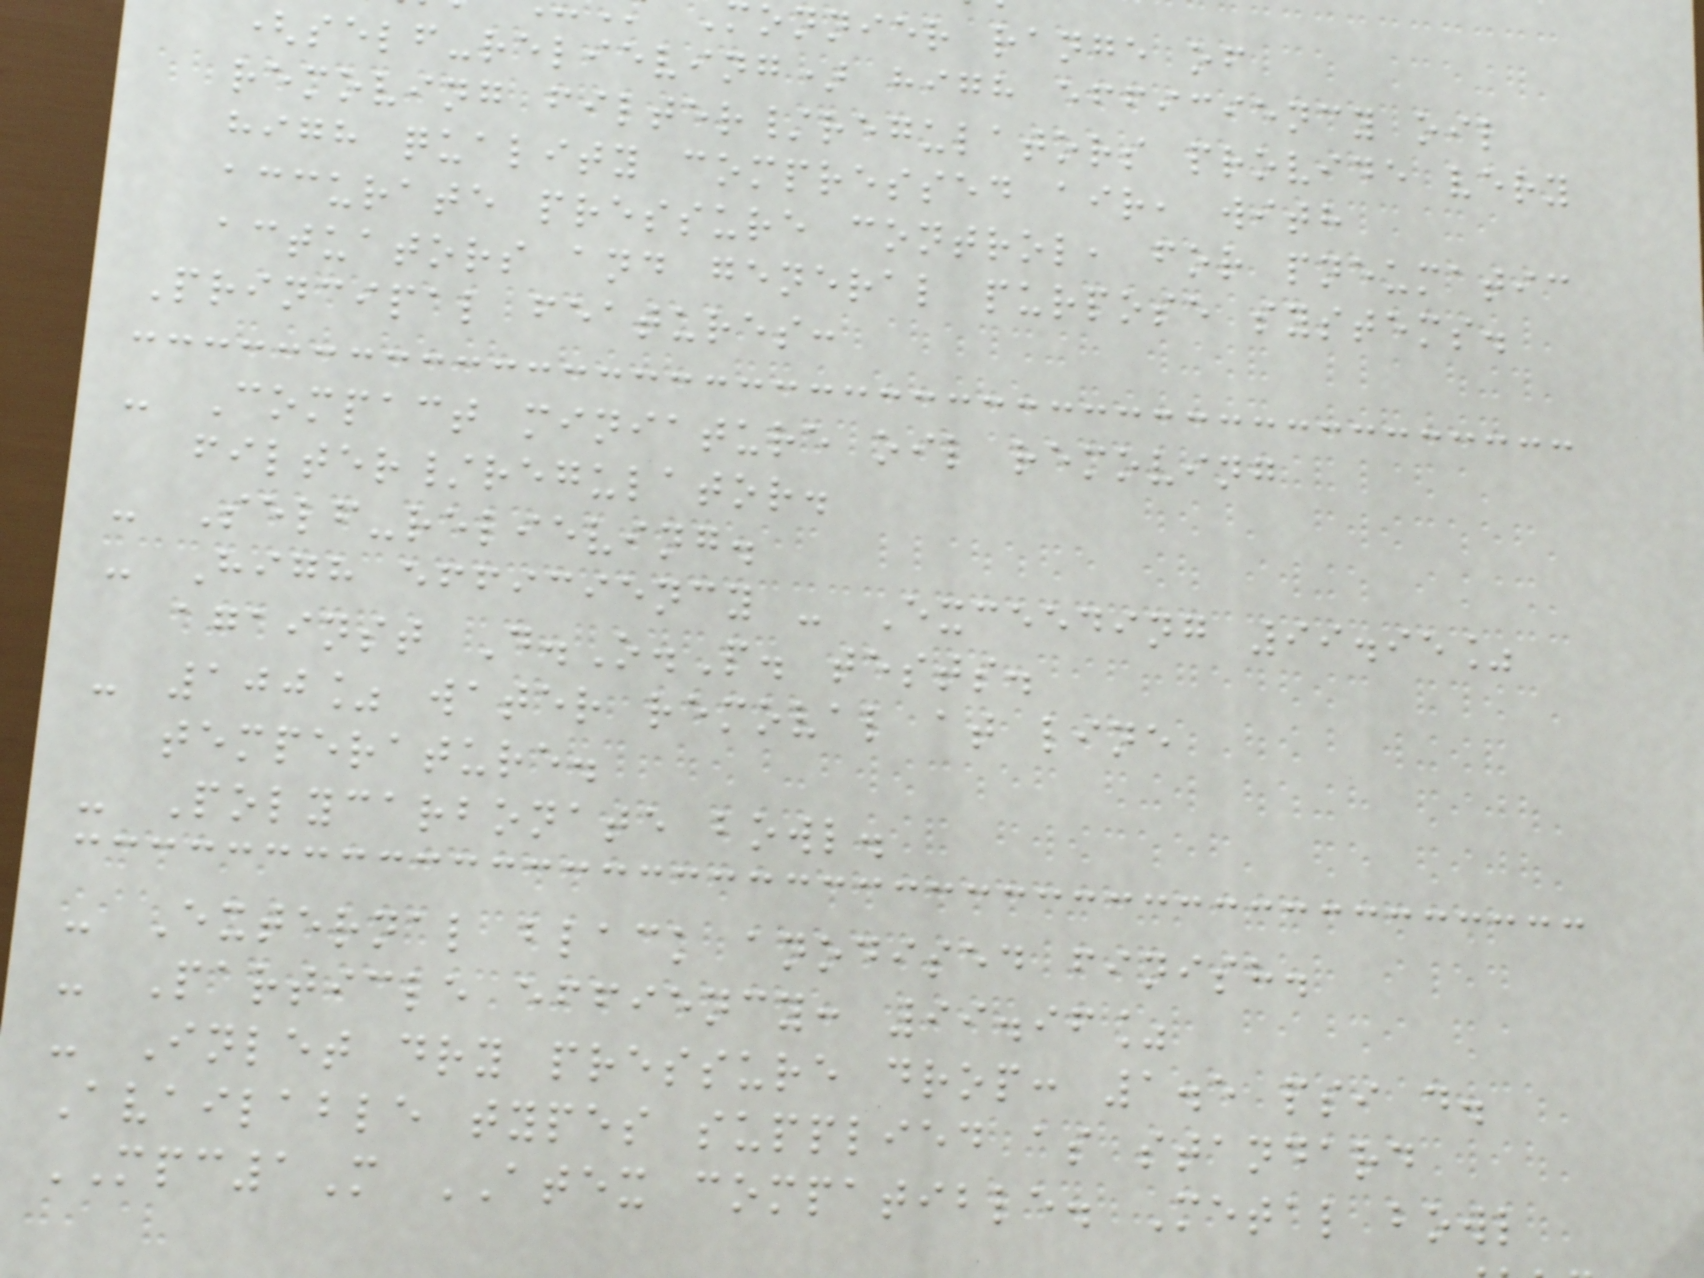onnier range of
(self-relieving) high efficiency oil
removing filter/regulators provide very
high quality compressed air, with
accurate pressure control, for pneumatic
actuators and general purpose systems.
Principal features:
- Compact miniature oil removing
filter/regulator.
- Self-relieving.
- High efficiency - Exceeding 99.95%
against D.O.P. tests.
- 100% water removal at line
temperature.
- Polycarbonate bowl.
- External black anodised finish.
- Particle effiency: 99.96%
- Inlet dry pressure drop: 1.5 psi d.
Available types supplied as standard
MPC1M ATEX compatible. Metal bowl
